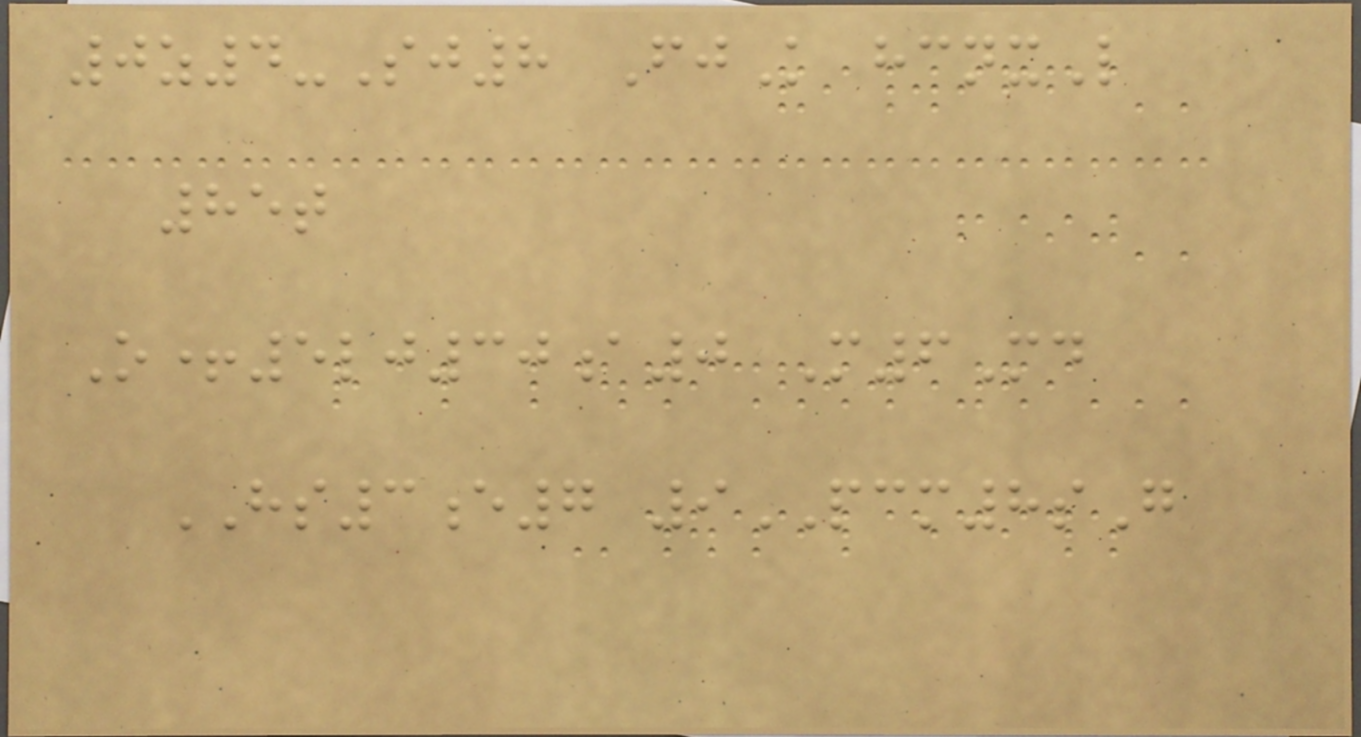0z4-Sj8 FjK hcnxL
85t
O+5lj30a0 M6Md
HS3e7 9PCM8sG
